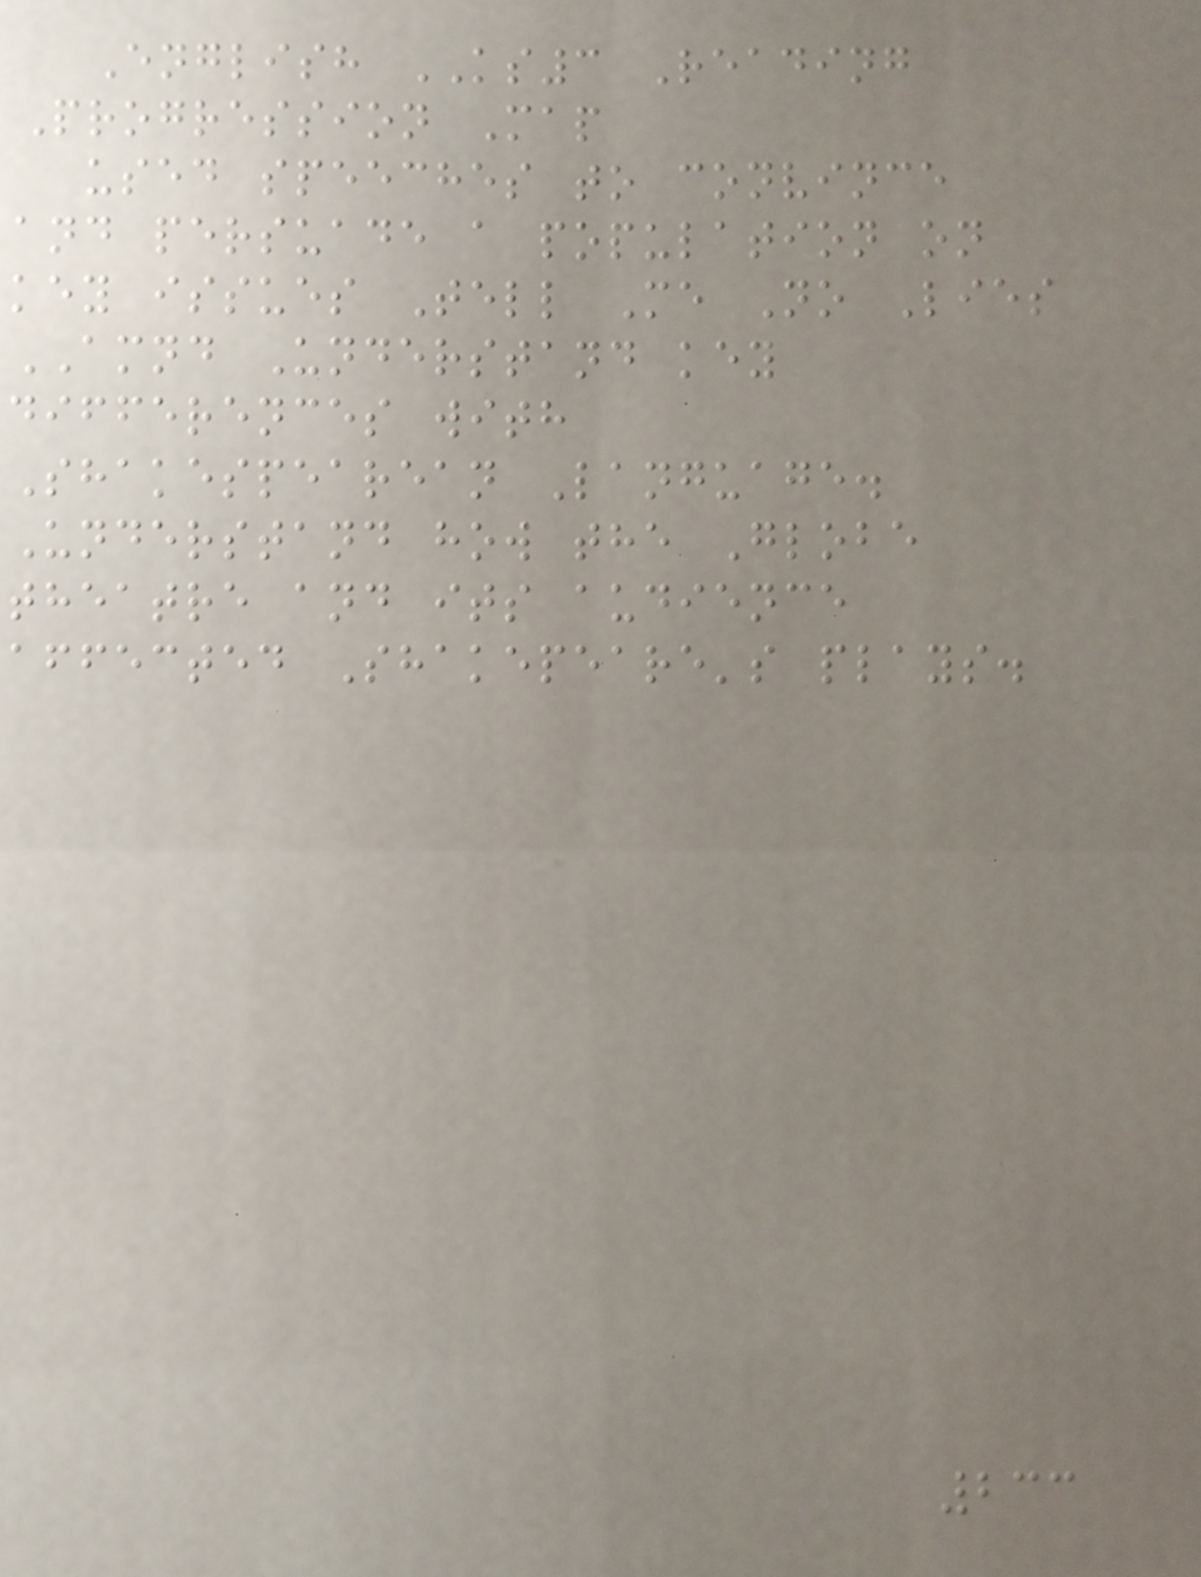English KS3 Reading
Progression Map
used speeches to convince
and persuade a population on
key issues Tell Me No Lies
AMND Understand key
differences with
Shakespearean Language.
Understand how the Globe
theatre and its audience
affected Shakepeare's plays.
233
